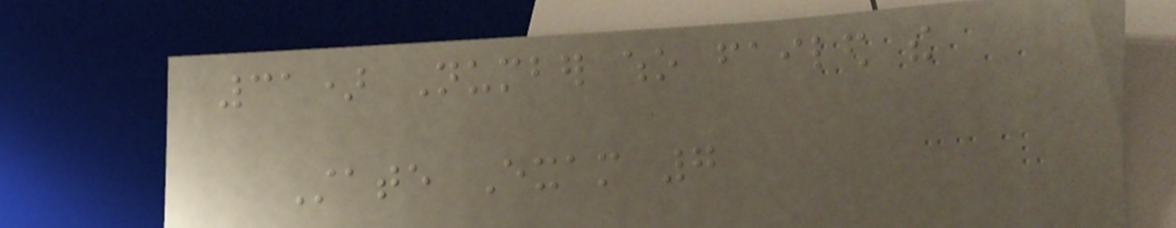31) Number who failed the
State Exam 7
